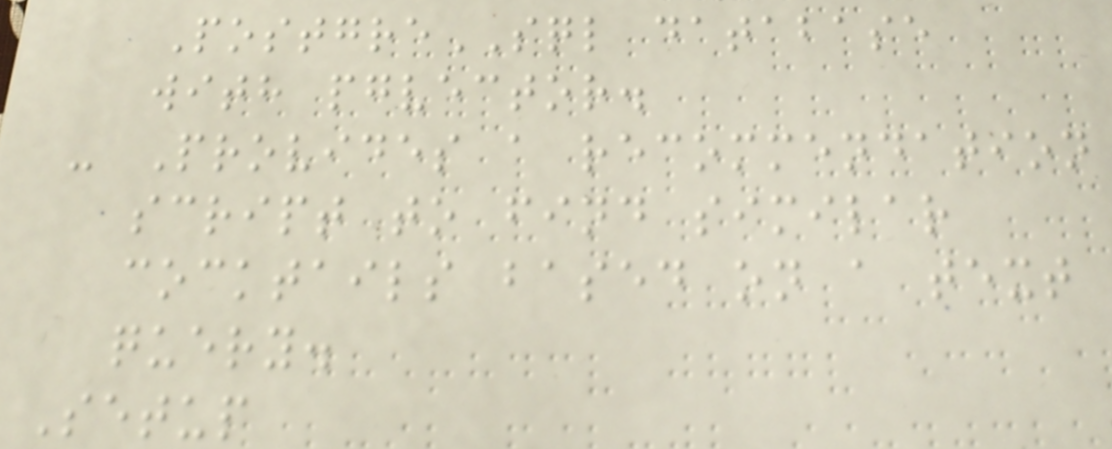PostgreSQL database
with pgvector.
- Provides a recommendation
script to find similar
cocktails based on a text
query.
Setup
